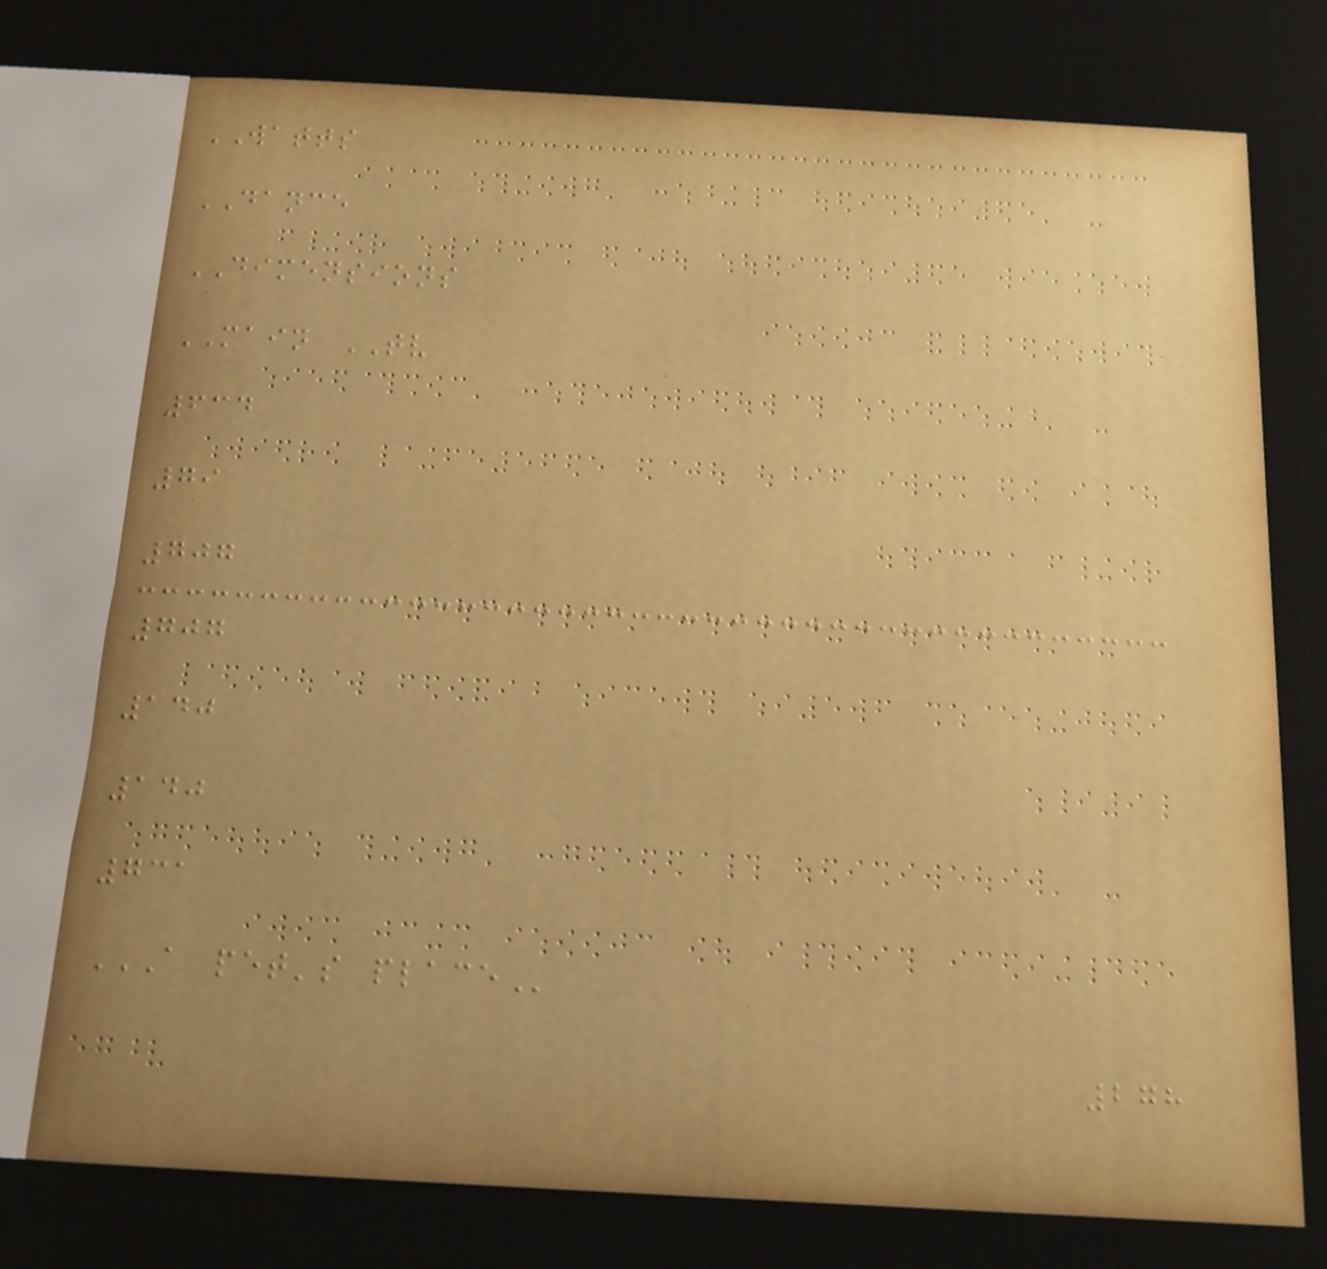WATTS
DANCE
DIMENSIONS
MAIN TV
634
79
707
707
140
140
731
A PET'S PLACE
278
